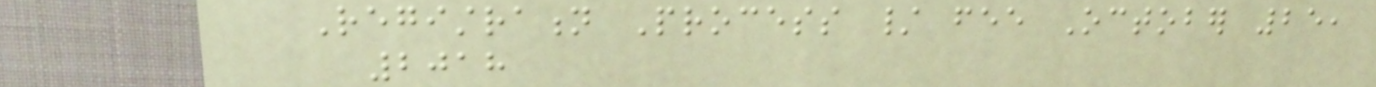Registration Process / fee October 25,
2018
